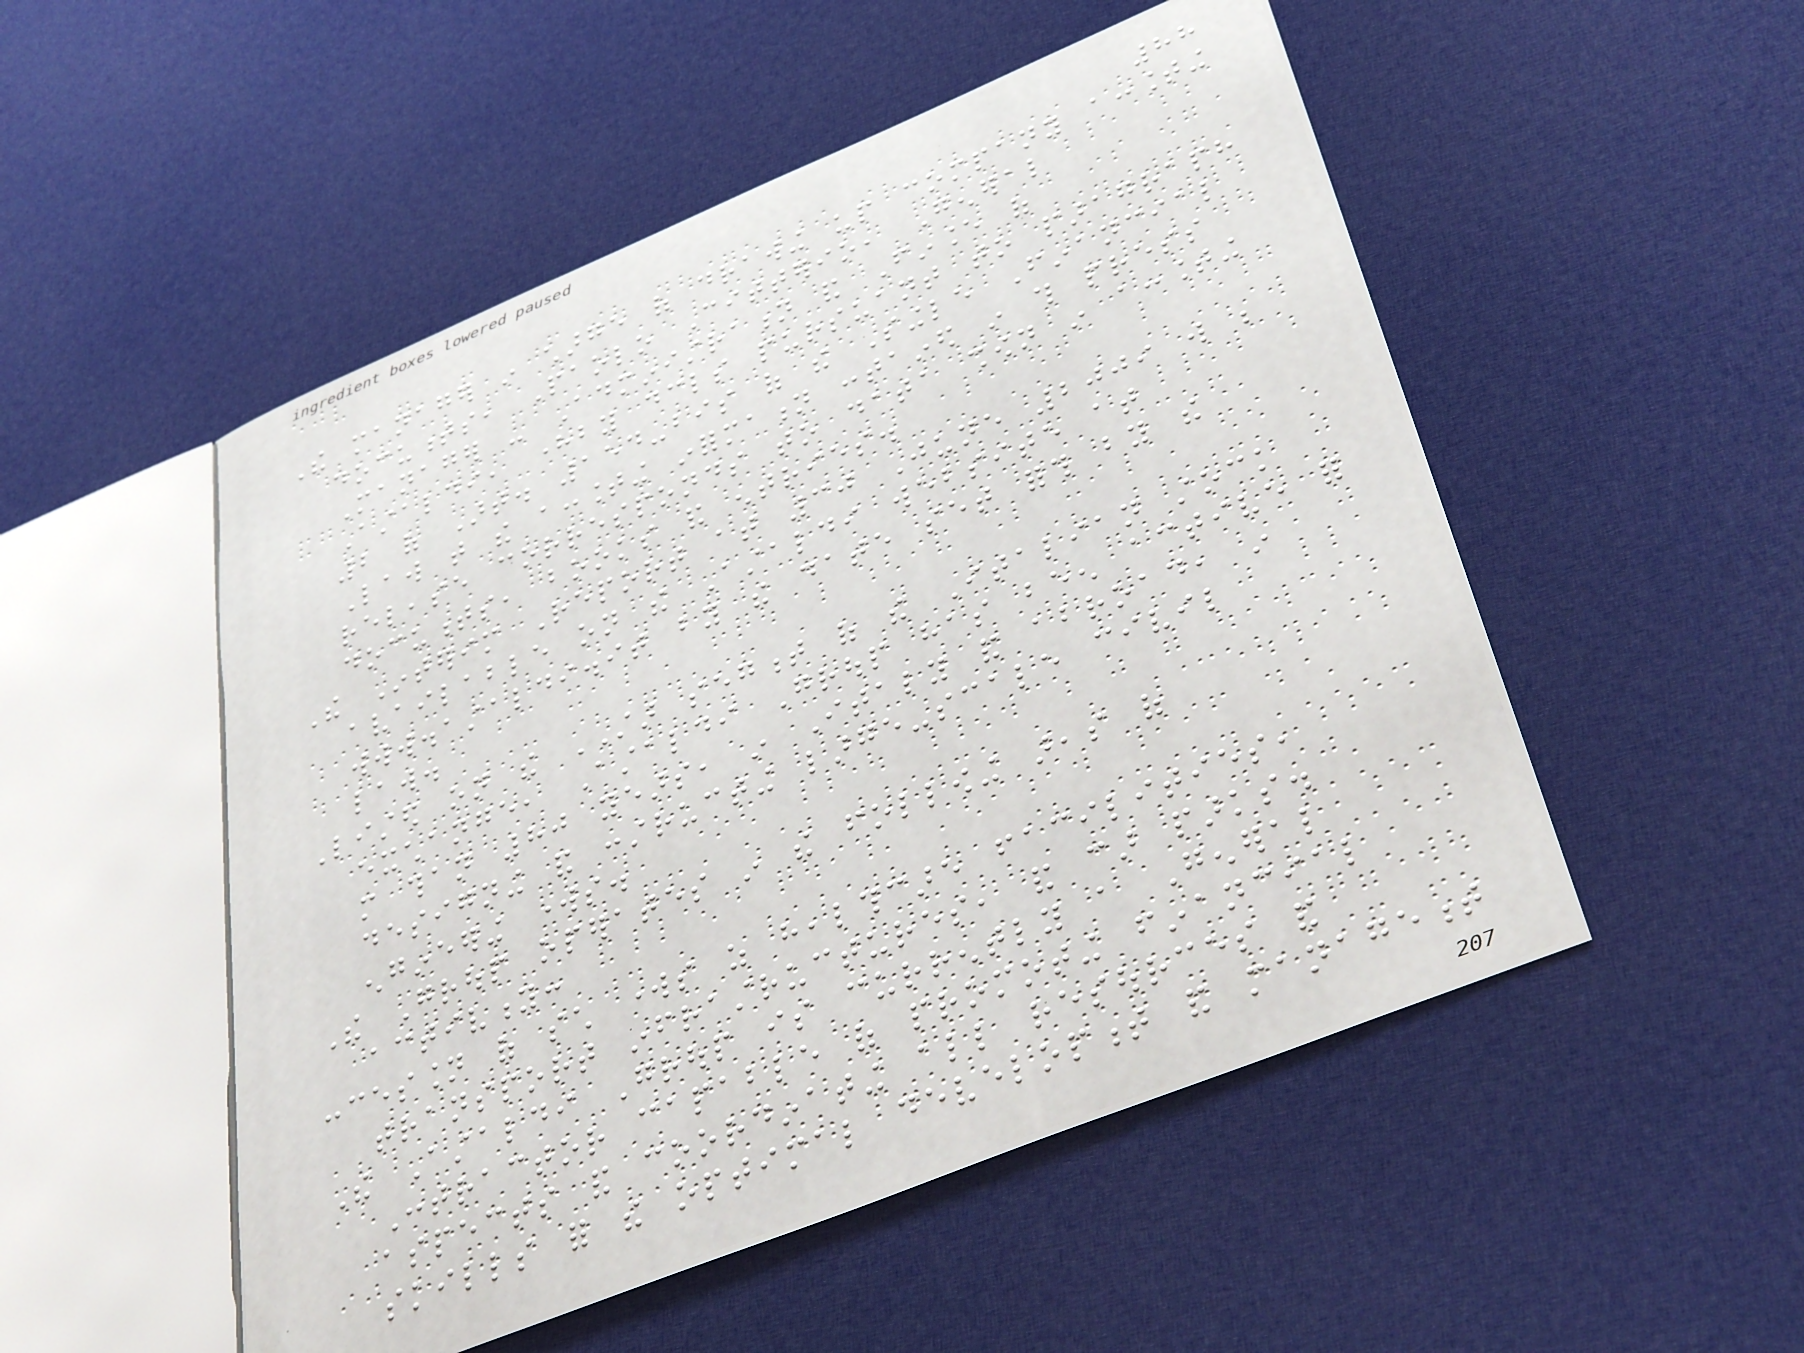88
The manager in charge of drawing up company accounting
documents, Paolo Citterio, General
Manager - Administration and Finance of
Astaldi, hereby declares pursuant to paragraph
2 of Art. 154-bis of the Single Financial
Law that the accounting information contained in this press
release corresponds to data shown in accounting
documents, books and entries.
The Interim Report at 30 June 2009 will be
available on the Astaldi website at
www.astaldi.it by the date set forth by the
law.
Listed on the STAR segment of the Italian stock
exchange, Astaldi Group has been active for
more than 80 years, in Italy and abroad, in
designing and constructing large-scale civil
engineering works.
The Group operates in the following areas of
activity:
concession of such works as healthcare facilities,
transport infrastructures, and car parks.
The Astaldi Group is currently a General
Contractor capable of promoting financial
aspects and coordinating all resources and
skills for the optimal development and management
